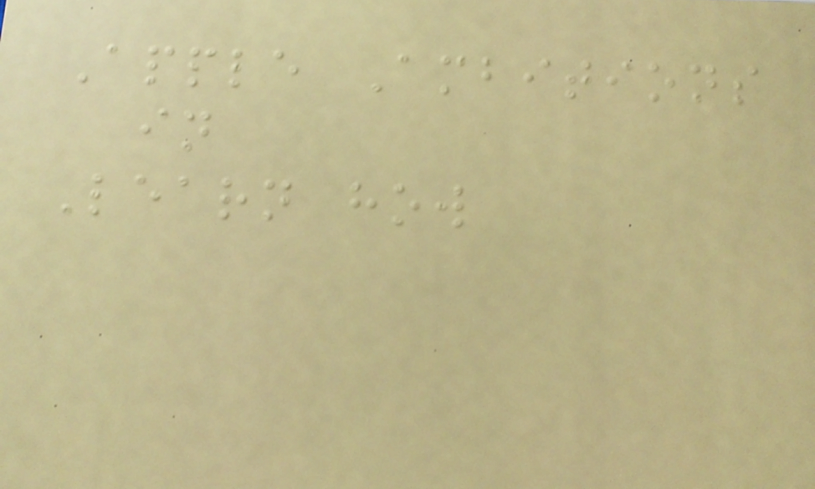Apple Ambitions
in
Learn how
